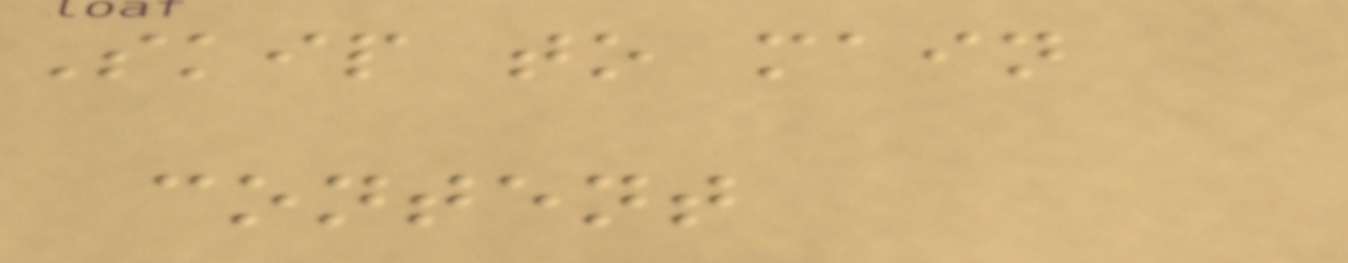Skip to main
content
